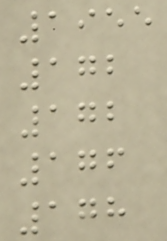1955
172
172
176
178
